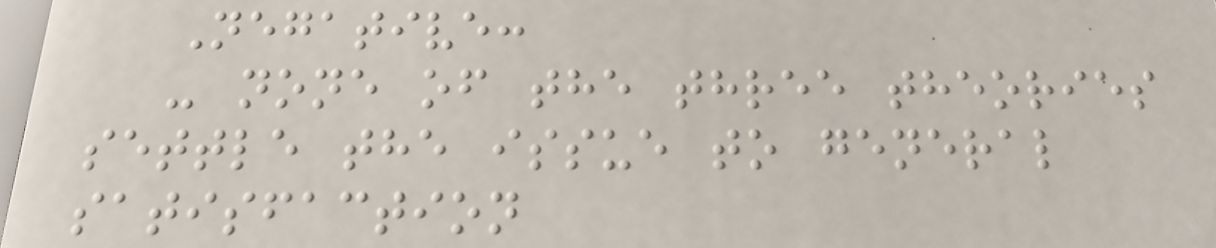Negative:
- none of the three theories
settle the issue to general
satisfaction
